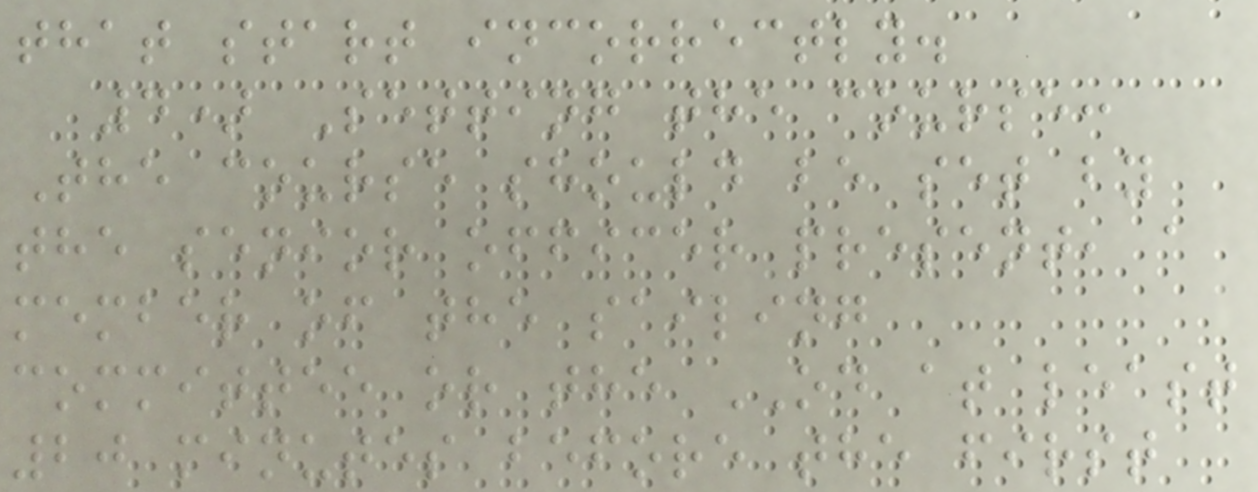that start incorrectly.
4) Setting the course:
The course should be set by
the senior officer present, a
member of the sailing
committee or the OD at least
20 minutes before the first
